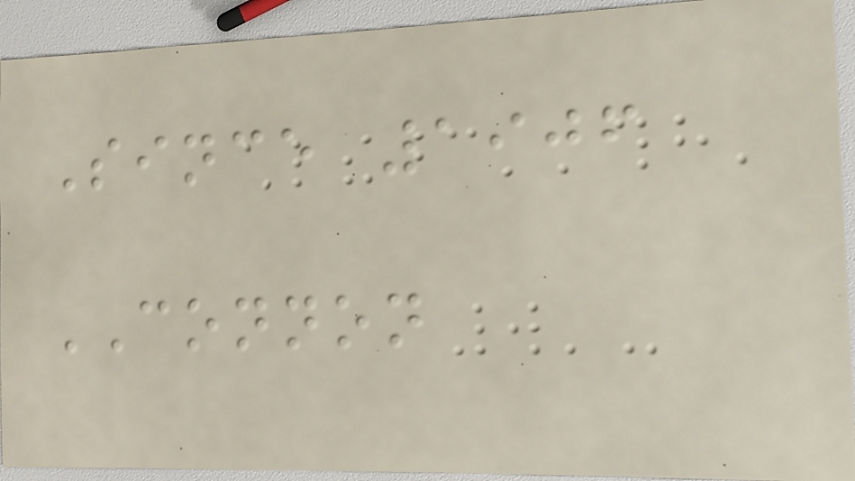Since 1906
CONNON
